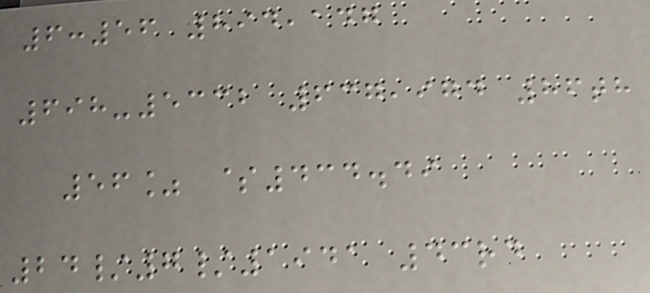6:56 894,147
698-5332 637,974 86th
56% $434.49
24/7/1941 43rd
